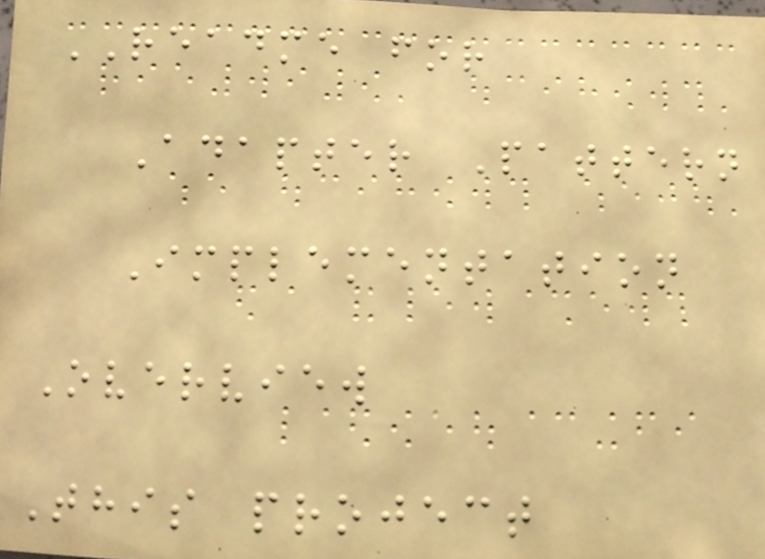README for
Adapter Pattern
Implementation
Overview
This project
